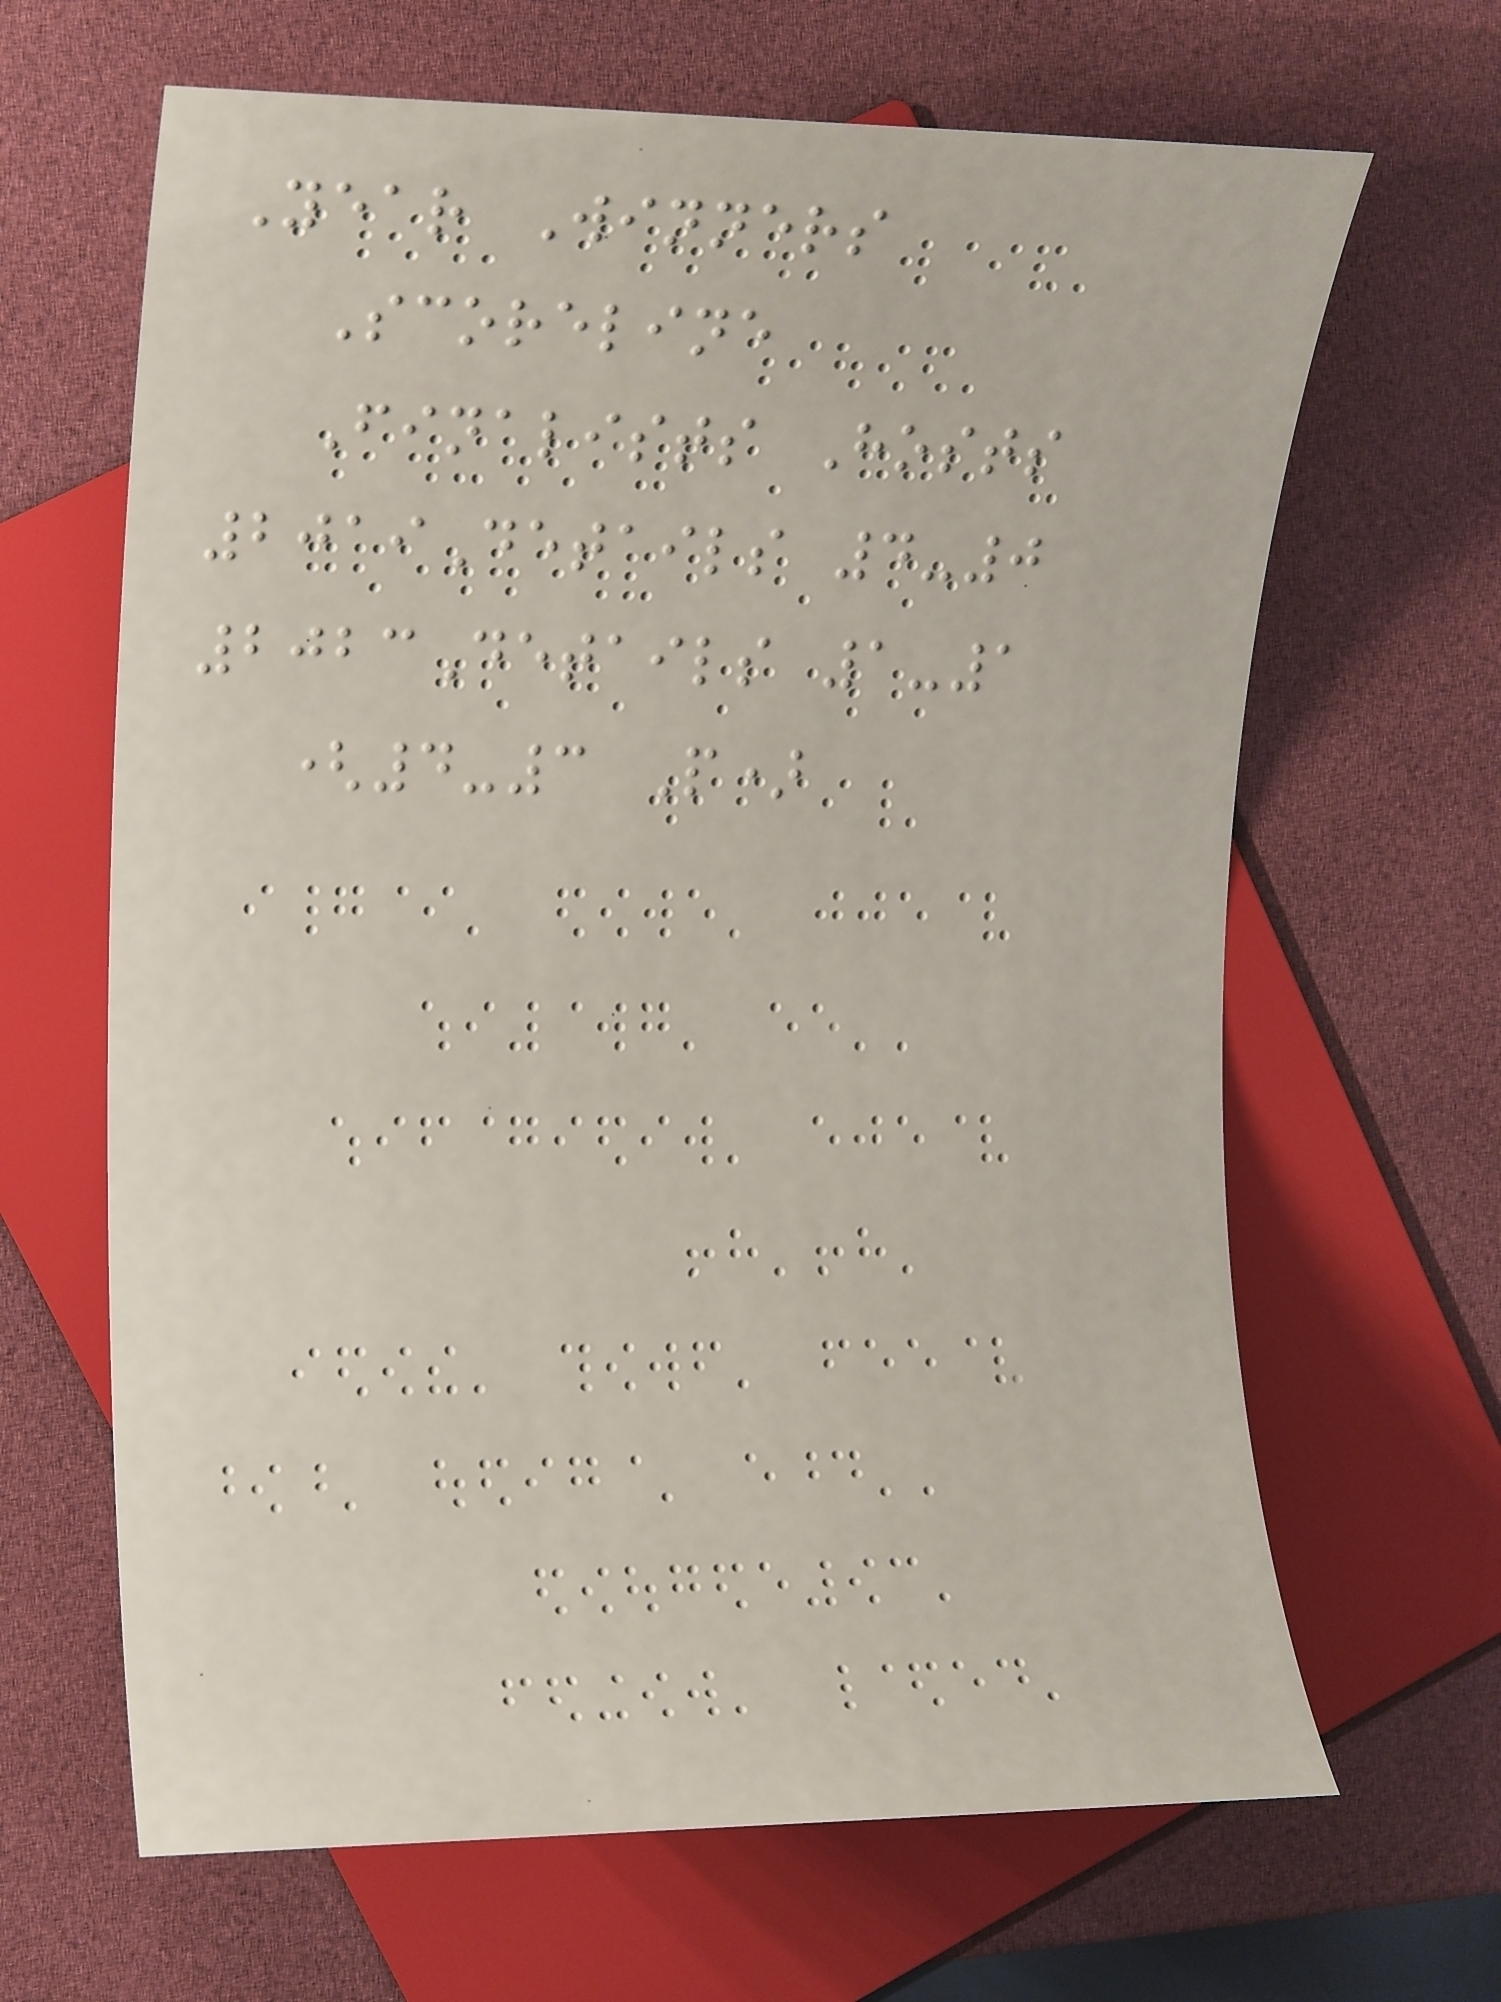Year Winners
Scoreline
Finalists Hosts
2019Details 4-0
2023Details 1-1
(4-3 P)
